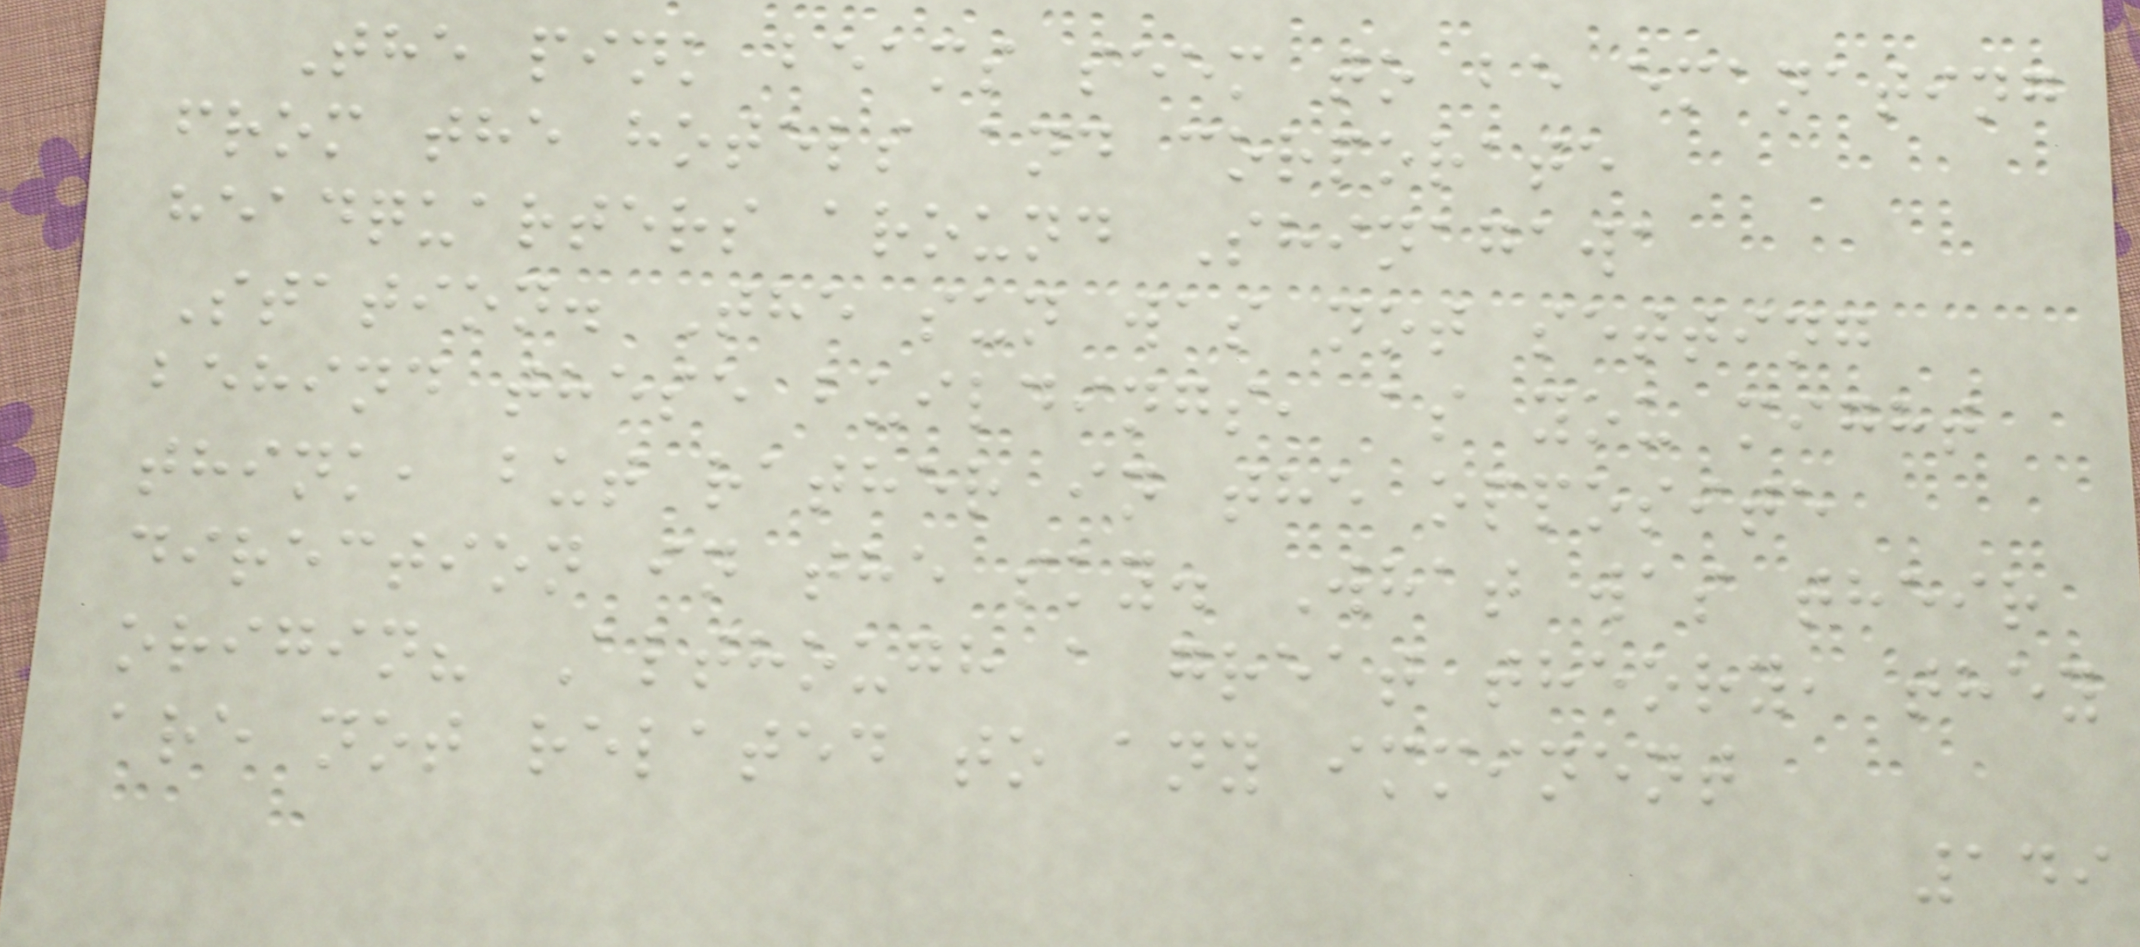The pink beams seem to be emanating
from the hotels and corporate
headquarters around Shinagawa
Station. The sun was not setting
behind these buildings, as you might
think, but rather in the opposite
direction in the sky. What was their
origin? Although a great theory, they
are not related to any imminent
149
